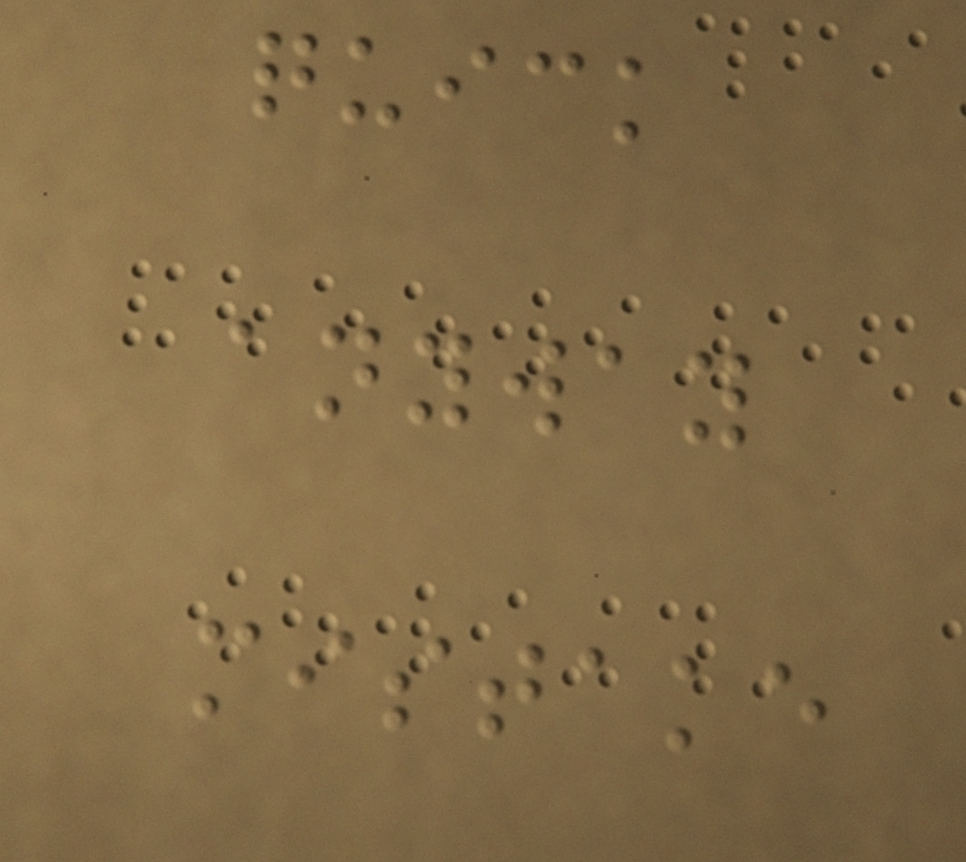quick
anyway
mistake
